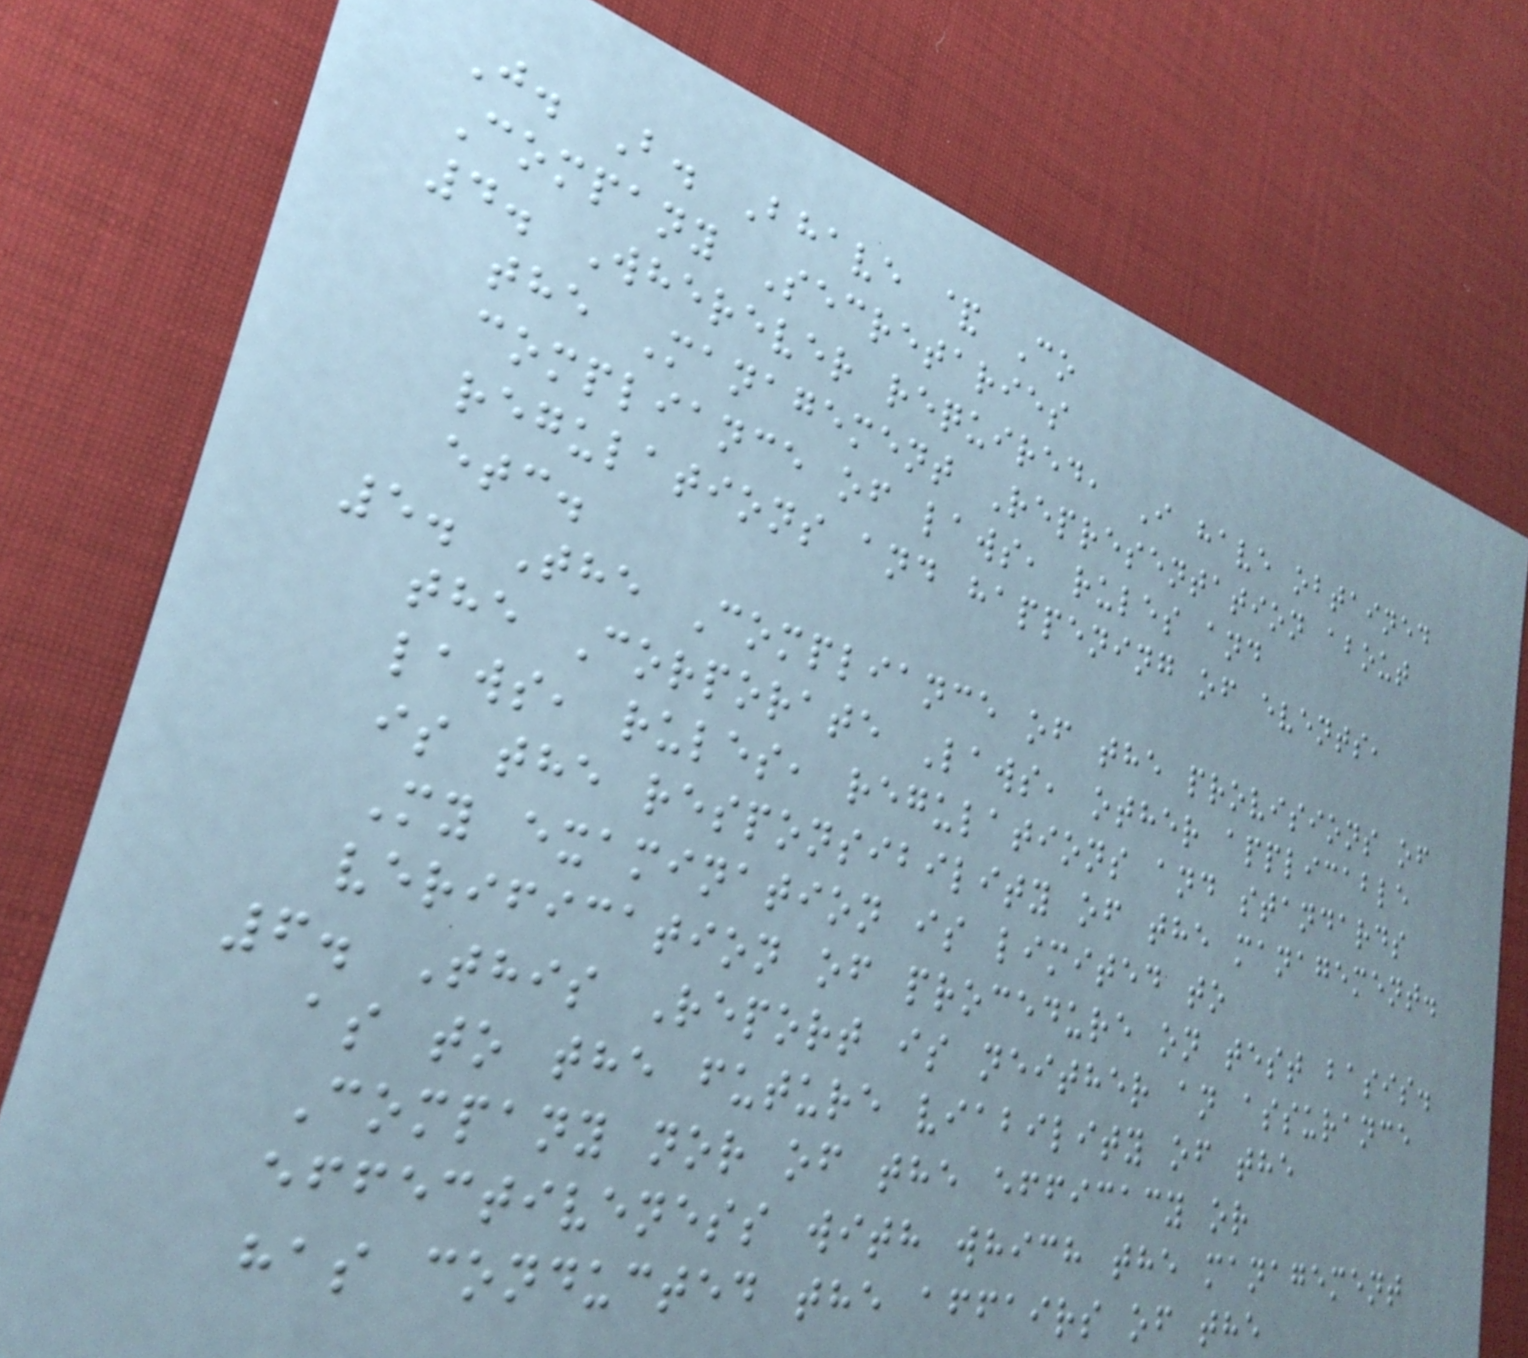J. B. Bhave & Co
Company Secretaries
4. Wherever required, I have obtained
the Management Representation about
compliance of laws, rules and
regulations and happening of events,
etc.
5. The Compliance of the provisions of
the Corporate Laws, other applicable
laws, rules, regulations and standards
is the responsibility of the management.
My examination is limited to
verification of procedure on test basis.
6. This Report is neither an assurance
as to the future viability of the
Company nor of the efficacy or
effectiveness with which the management
has conducted the affairs of the
